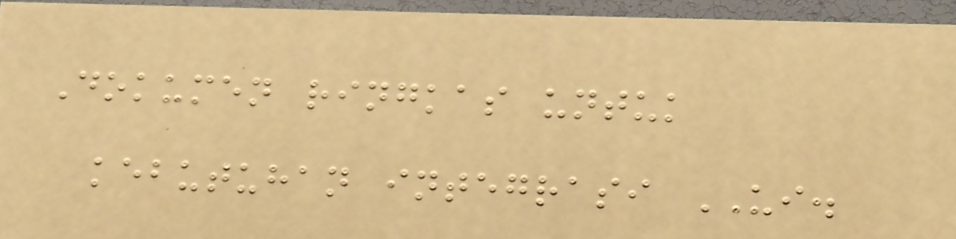Dokumen ringkas untuk
kebutuhan integrasi UI.
